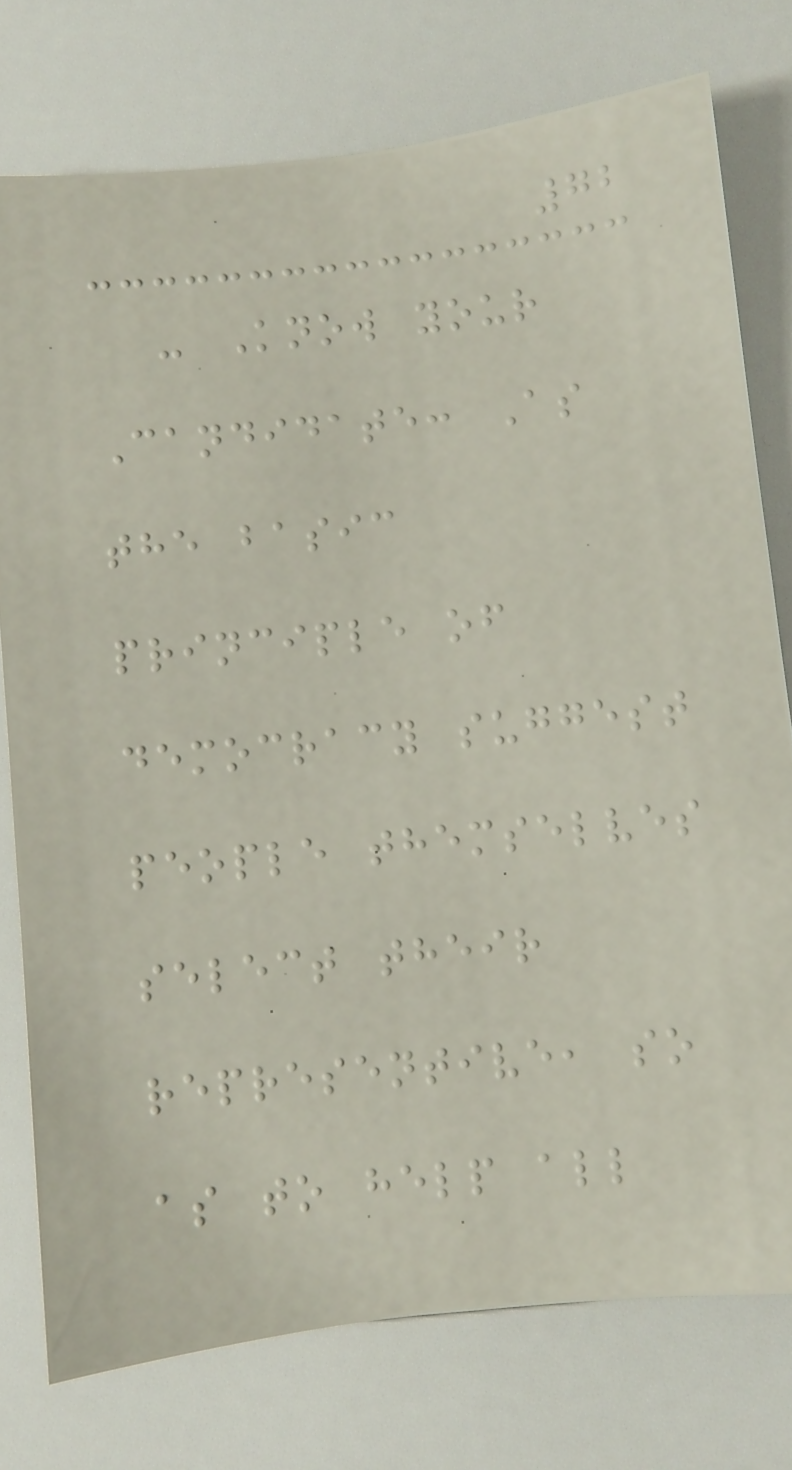72
- Know your
Candidate: As
the basic
principle of
democracy suggest
people themselves
select their
representive, so
as to help all
